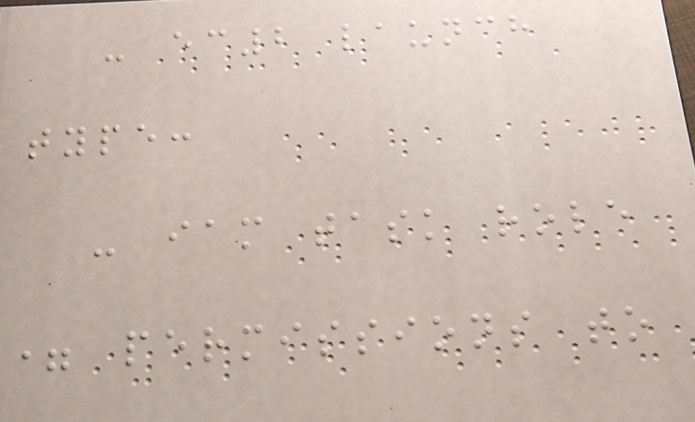- ec2 launch
type:
- iam task role
= permissions to
